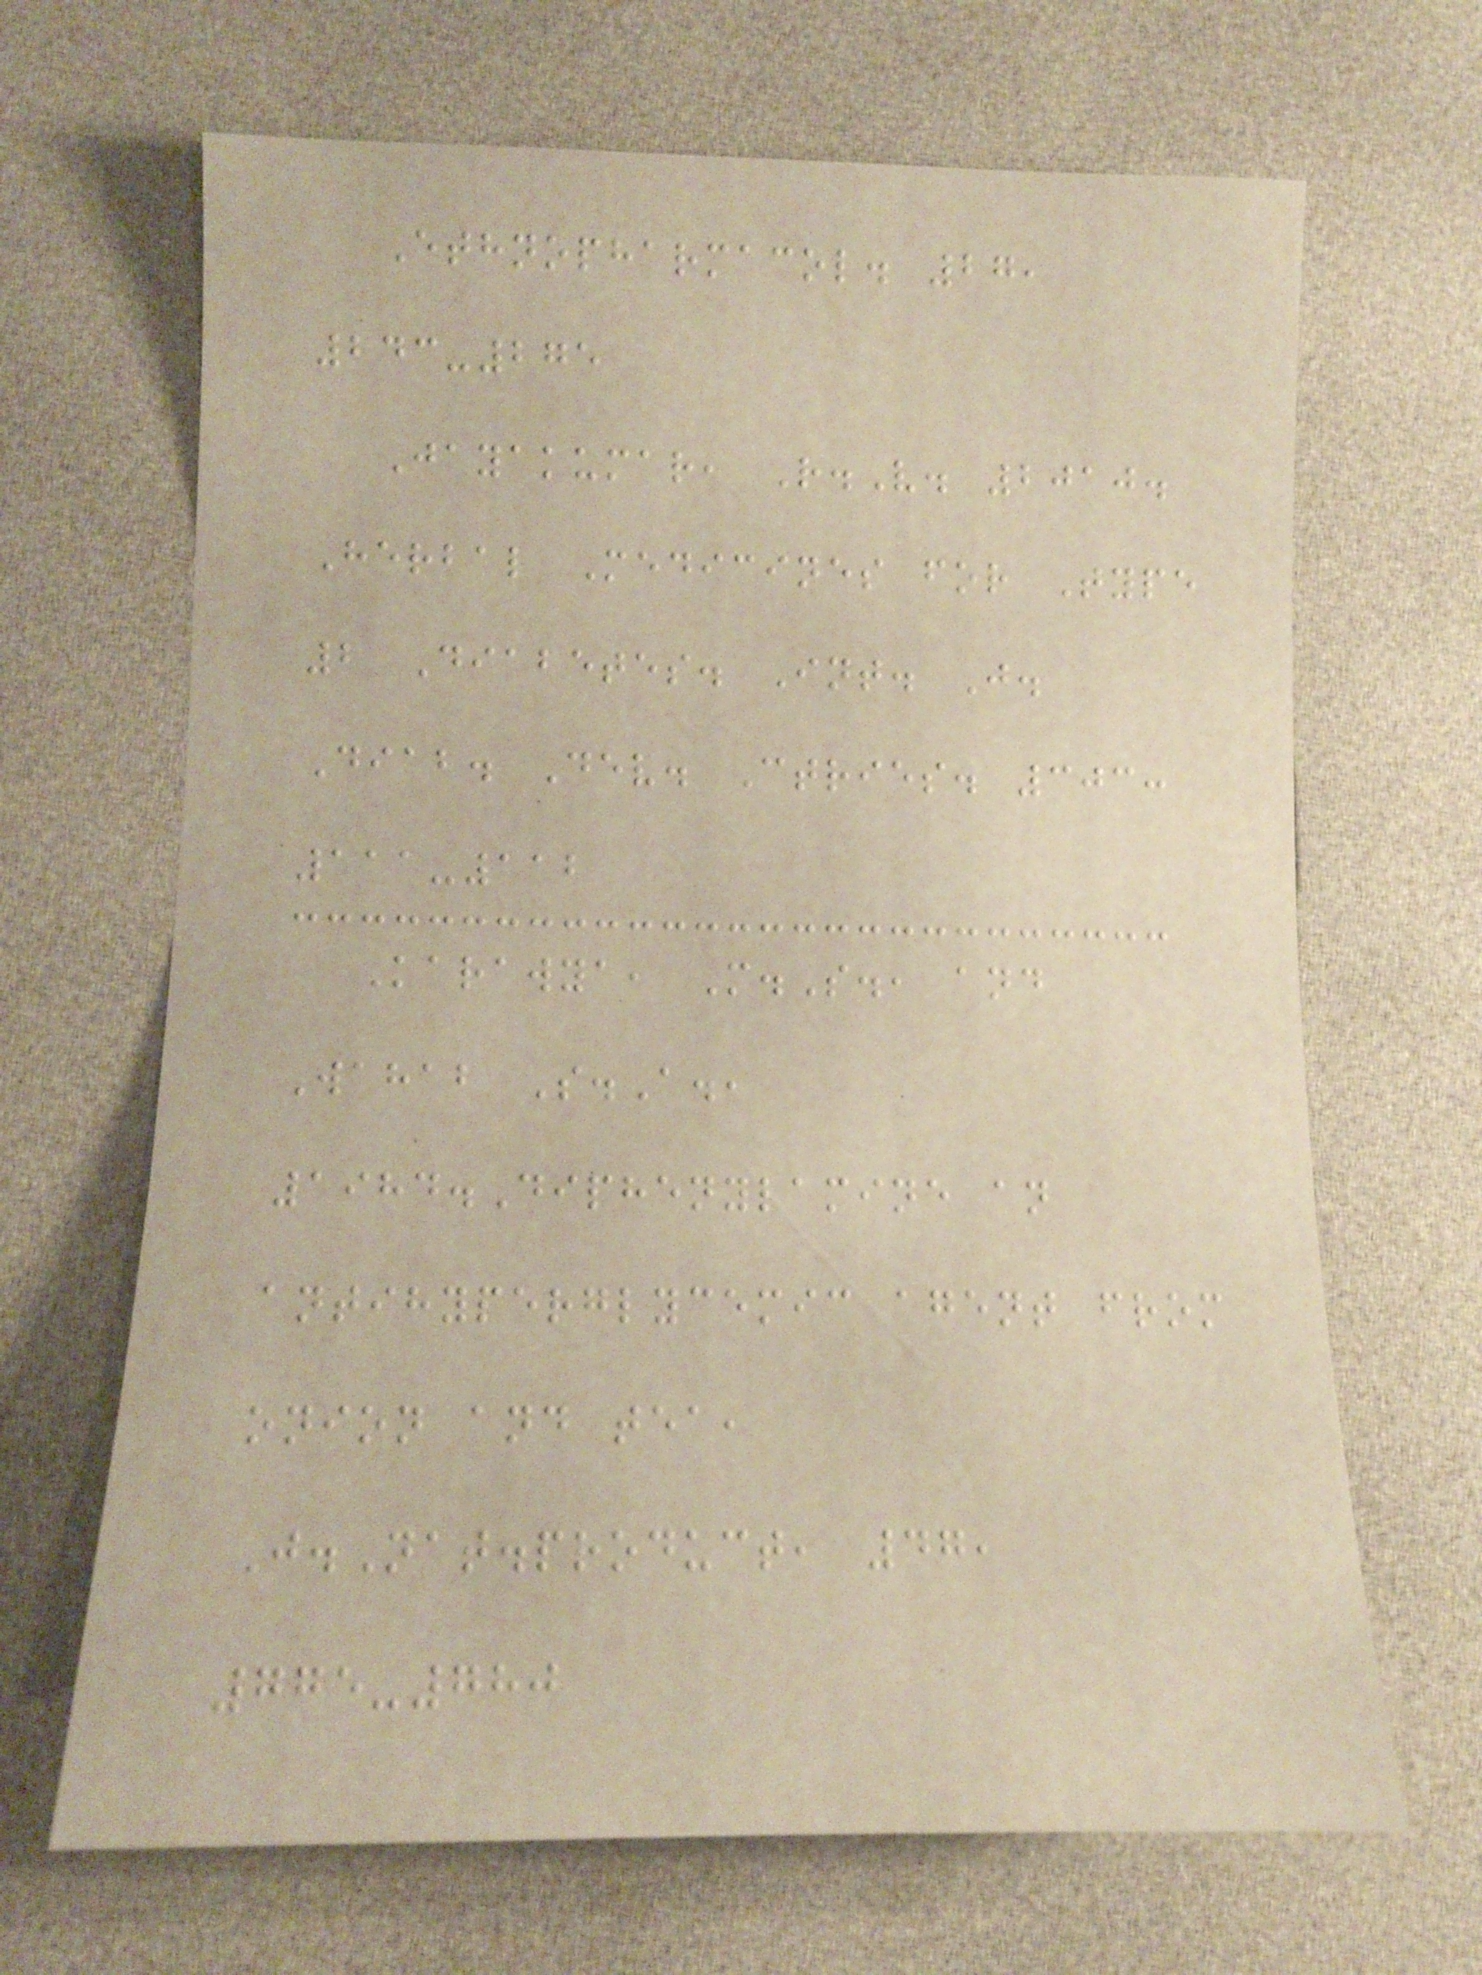Ethnopharmacol. 27,
243-275
Jayakumar, R.V. 2010.
Herbal Medicines for Type
2 Diabetes. Int. J.
Diab. Dev. Ctries. 303:
111-112
Karawya, M.S., and
Wahab S.A.,
1984.Diphenylamine an
antihyperglycemic agent from
onion and tea,
J.Nat.product, 47,
775-780
